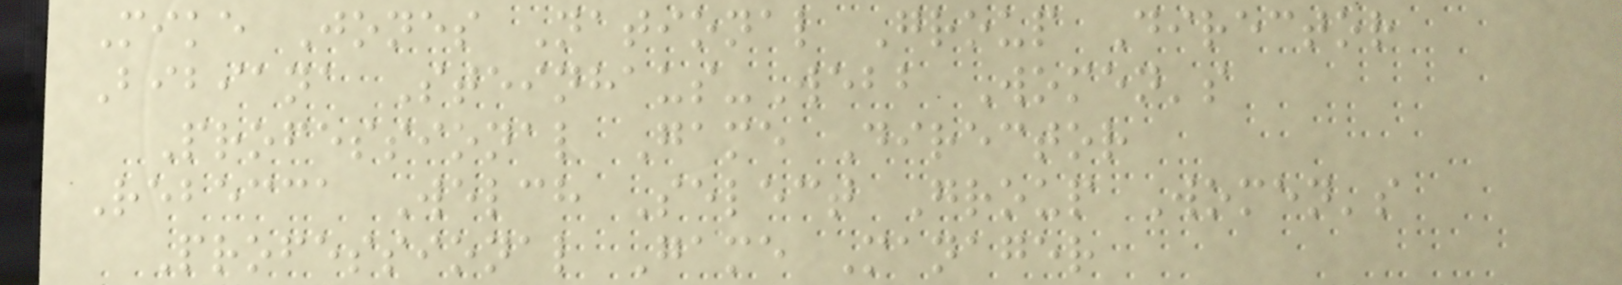Mike Jones National Group Director
Bibiana Steinhaus-Webb Women's
Professional Game Director
Rebecca Welch Select Group Women's
Professional Game Manager
